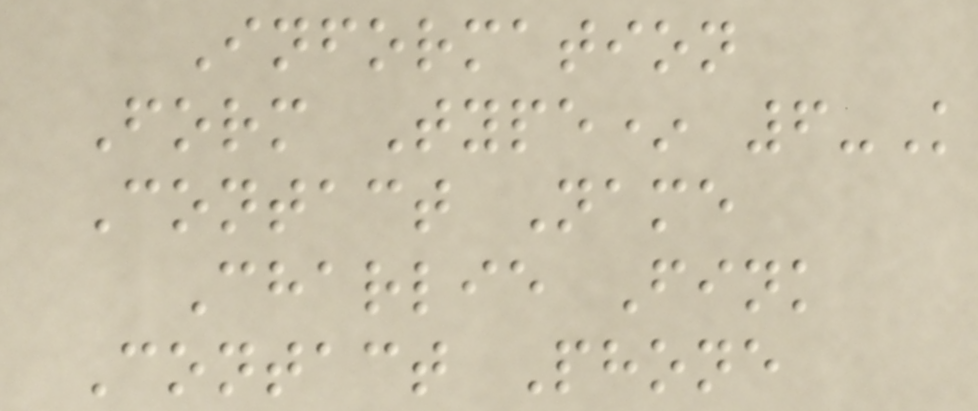Information
Form Type* 6-K
Contact Name
Charlie Fink
Contact Phone
